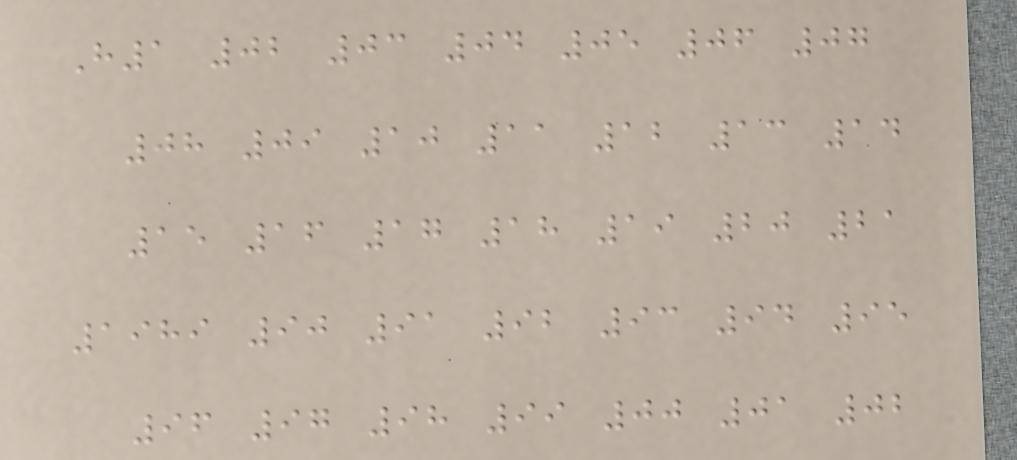H1 02 03 04 05 06 07
08 09 10 11 12 13 14
15 16 17 18 19 20 21
1989 90 91 92 93 94 95
96 97 98 99 00 01 02
